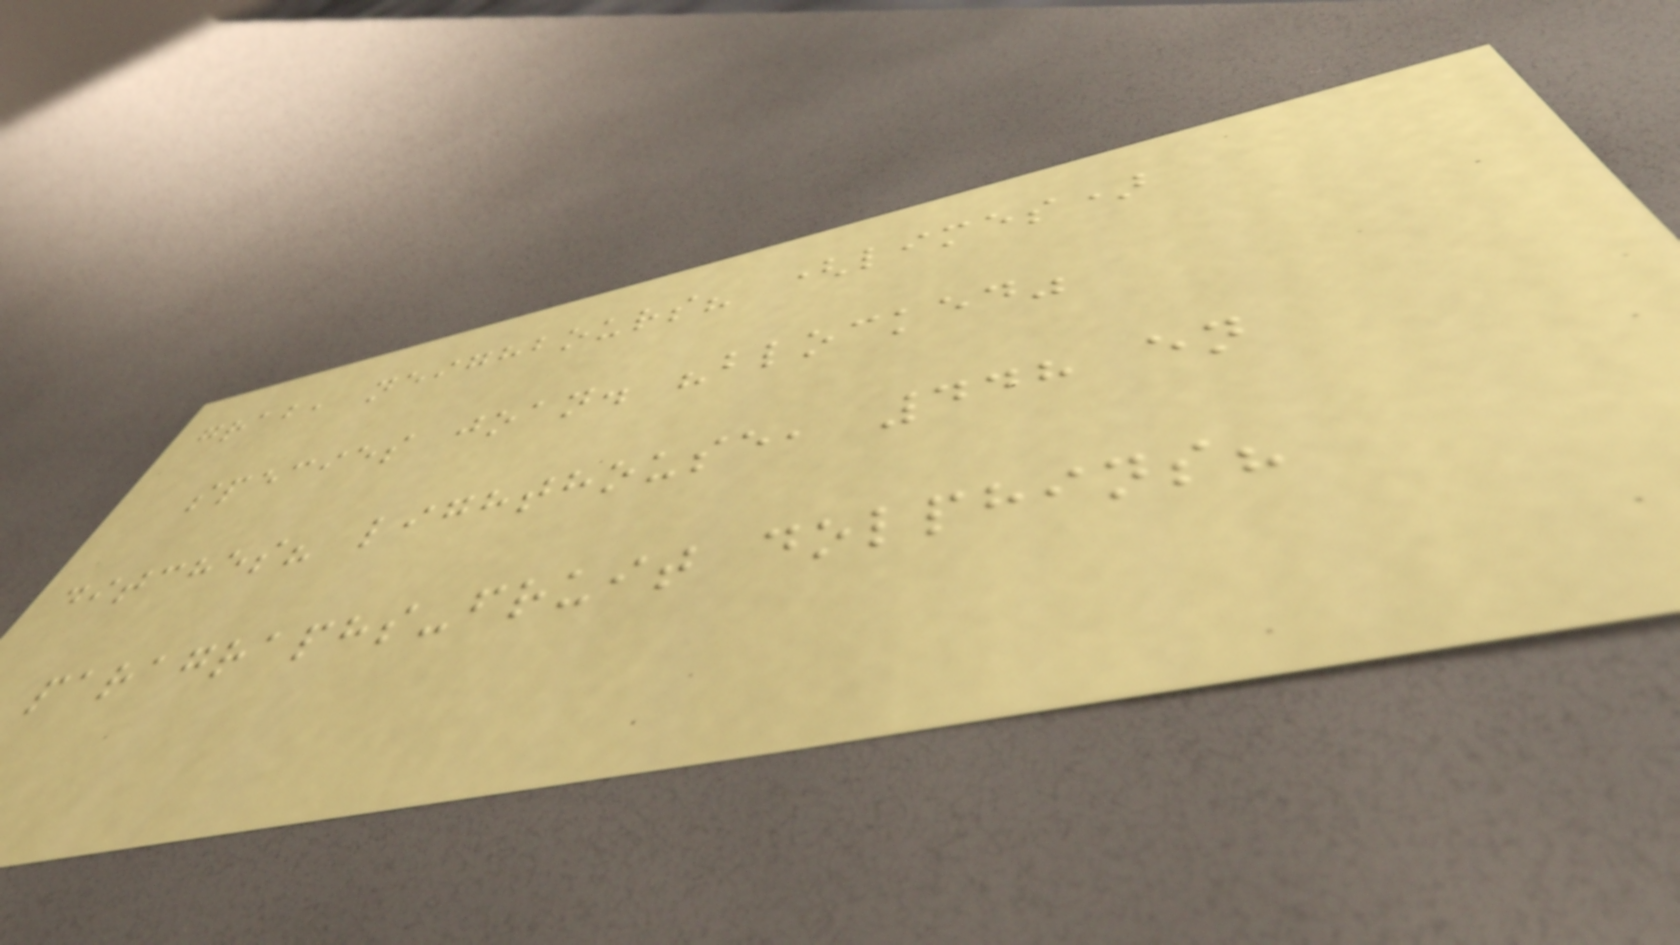grab, neighbours? (limes)
species joan. "blocked"
ditches? lighthouse, 448 en
paragraphs-fruit dolphins?
